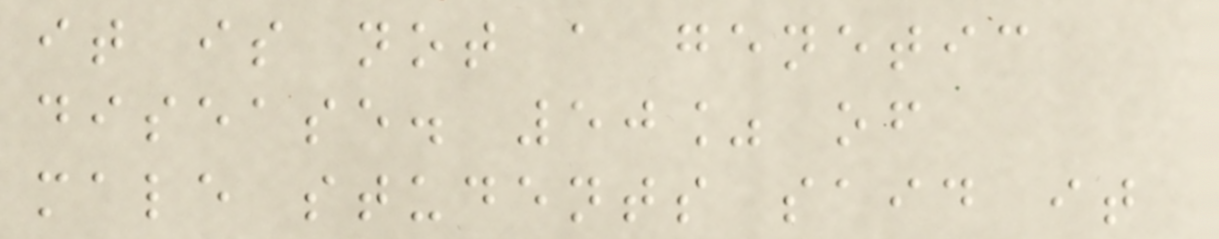it is not a genetic
disease. 50% of
male students said it
